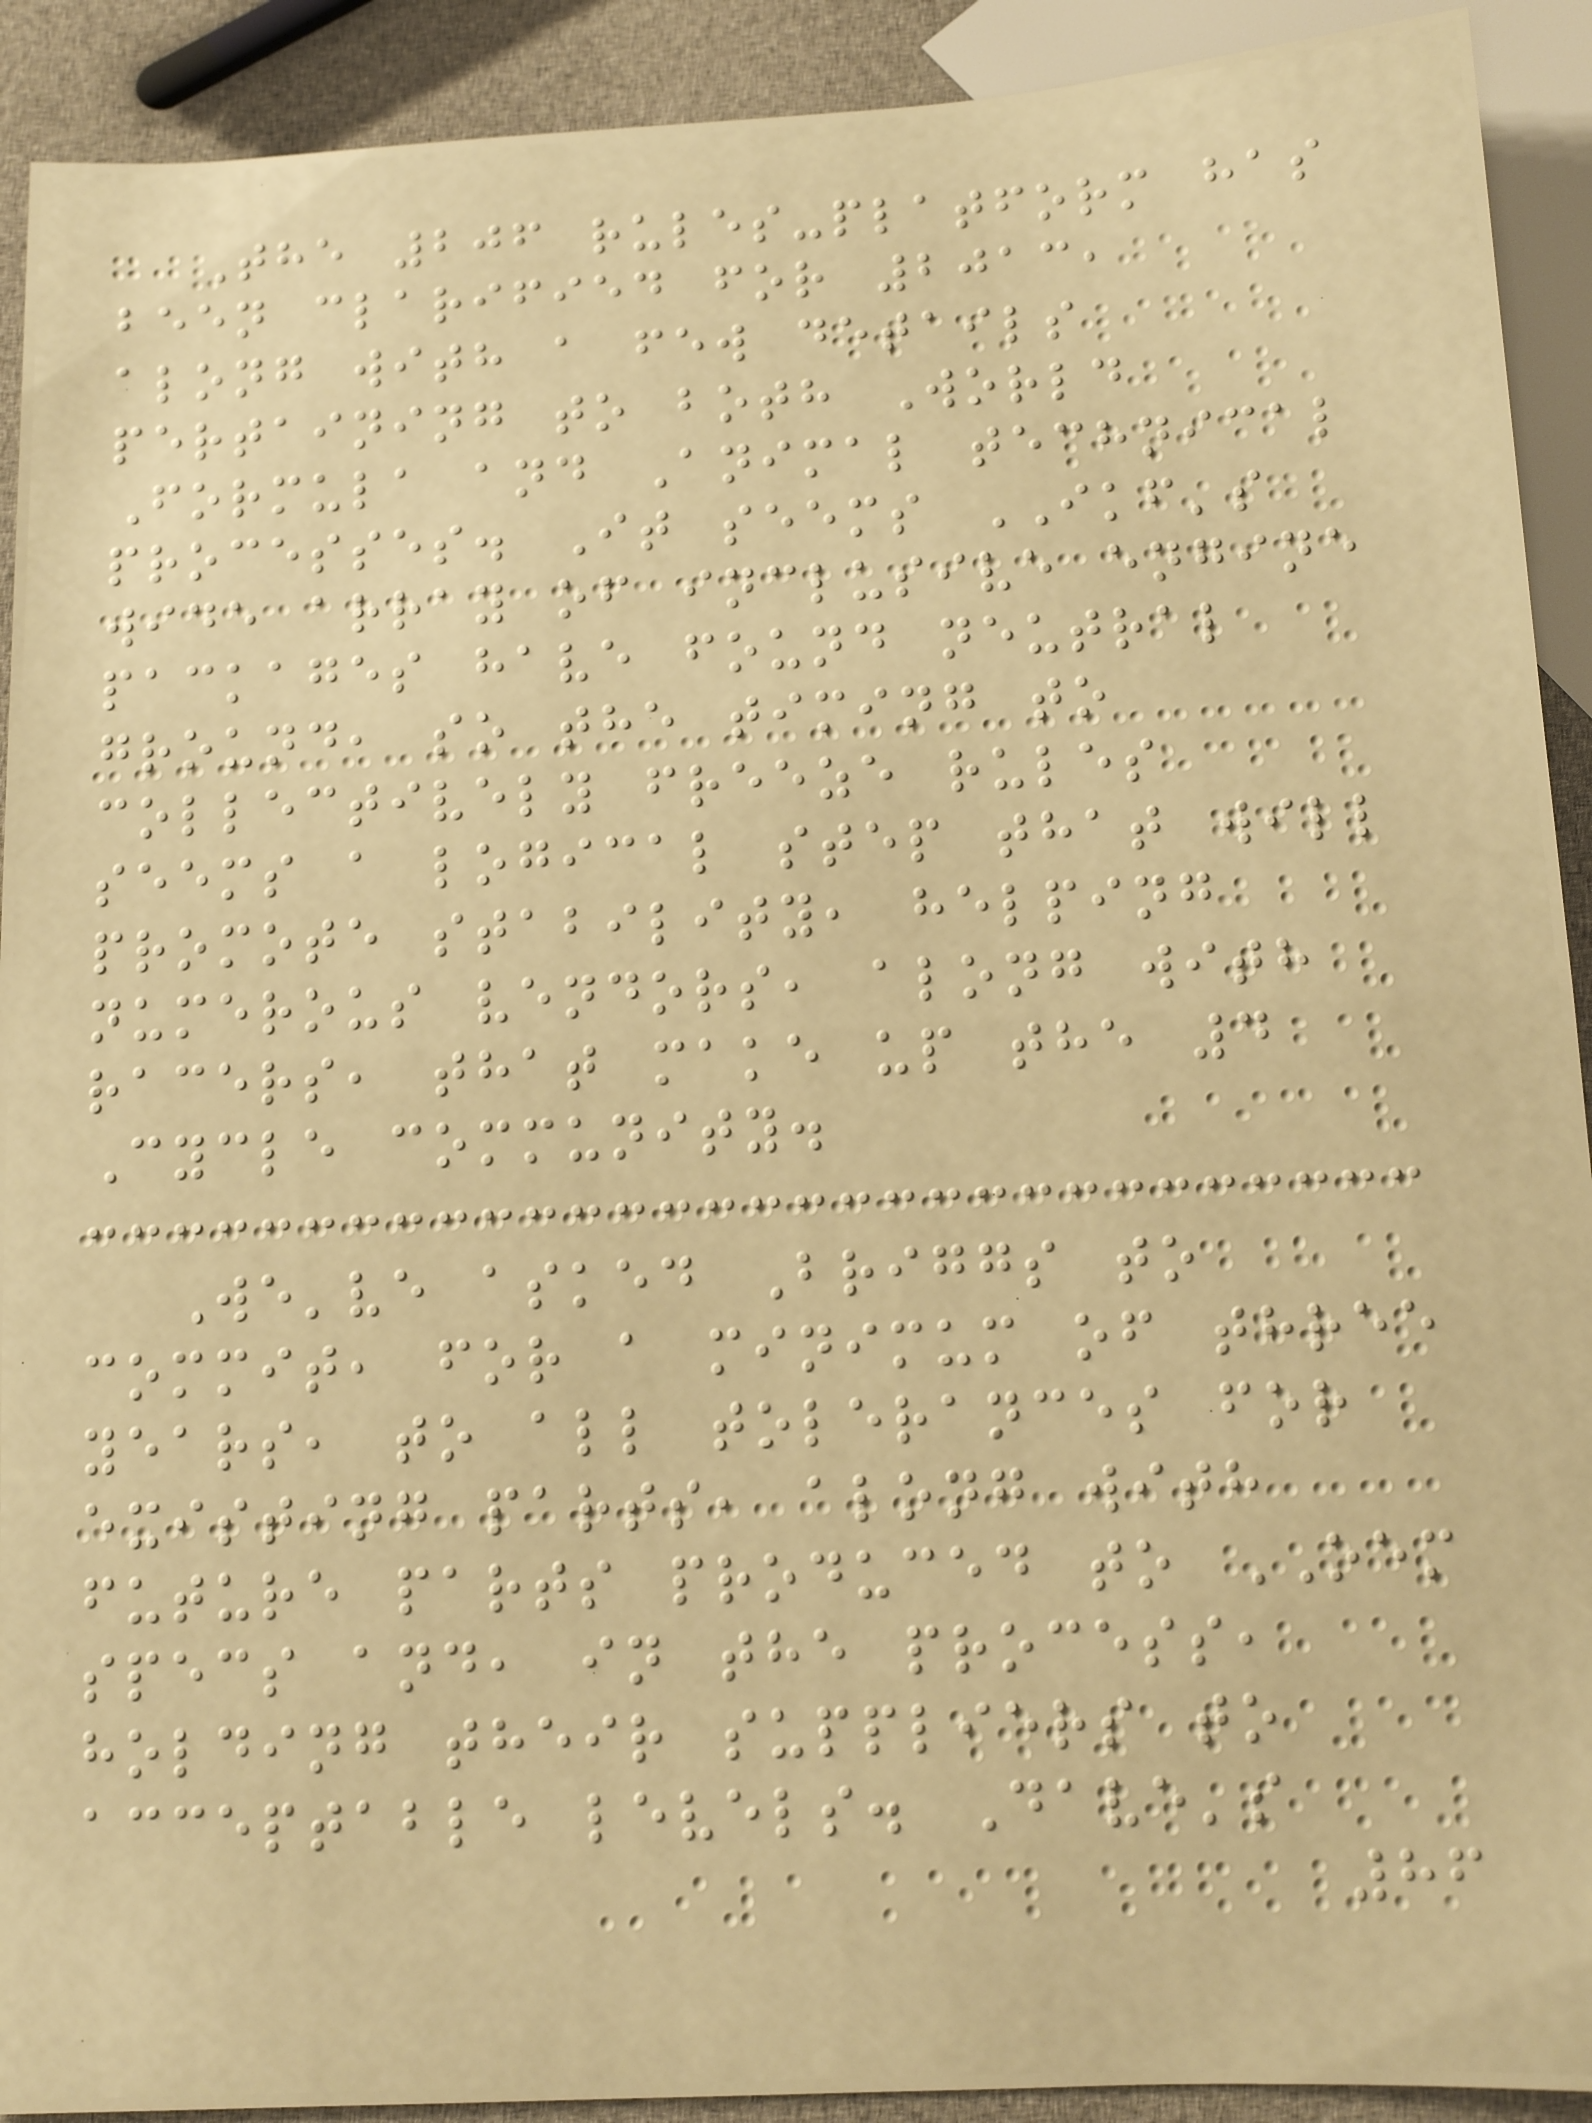The 206 rules-platform has
been clarified for 2013,
along with a few details
pertaining to both World
Formula and Animal technical
processes. It seems IKF's
wide array of inclusive engine
packages have found neutral
ground, so the timing to
collectively freeze rules
seems a logical step that will
promote stability, helping
numerous vendors, along with
racers, that make up the 4
Cycle community.
We've asked Briggs to
commit, for a minimum of three
years, to all tolerances for
existing parts, along with
future parts produced to OEM
specs and, in the process,
holding their suppliers to
acceptable levels. Dave's
86
